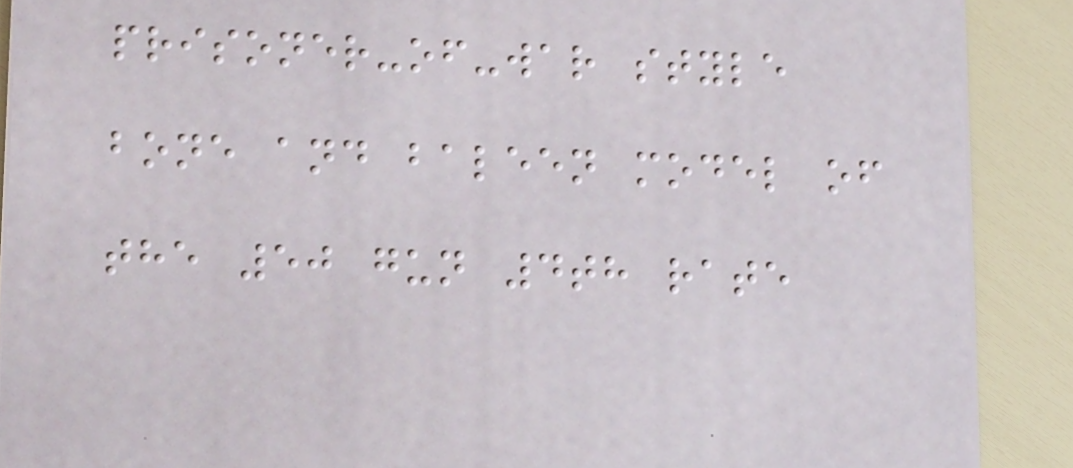prisoner-of-war style
bone and baleen model of
the 50 gun 4th rate
